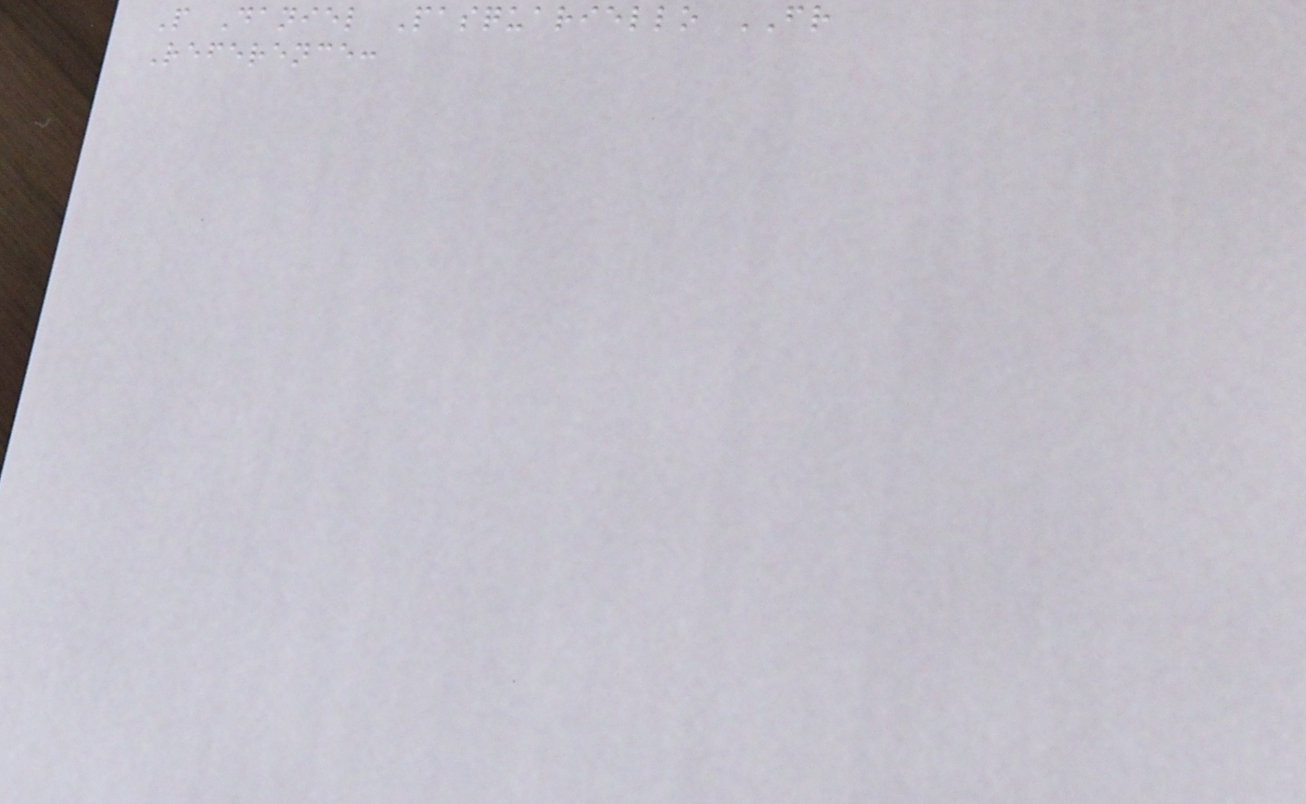P Daniel Pasquariello FR
Reference:
